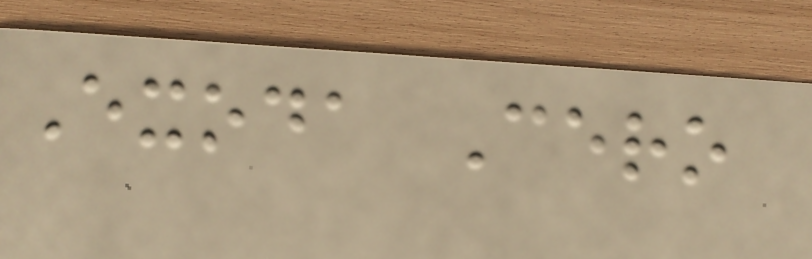Exoda Cero
